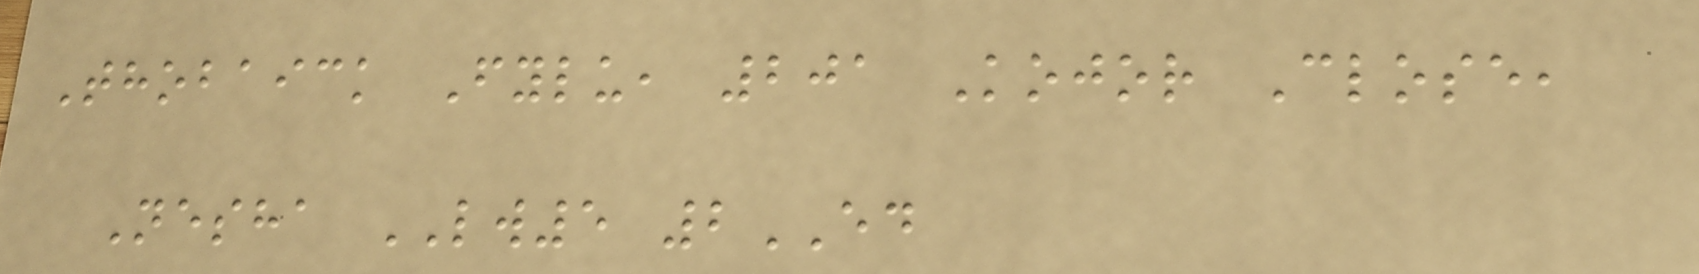Thobaick Fylu, 201 Kojor Close,
Nesha LW5 2ED
